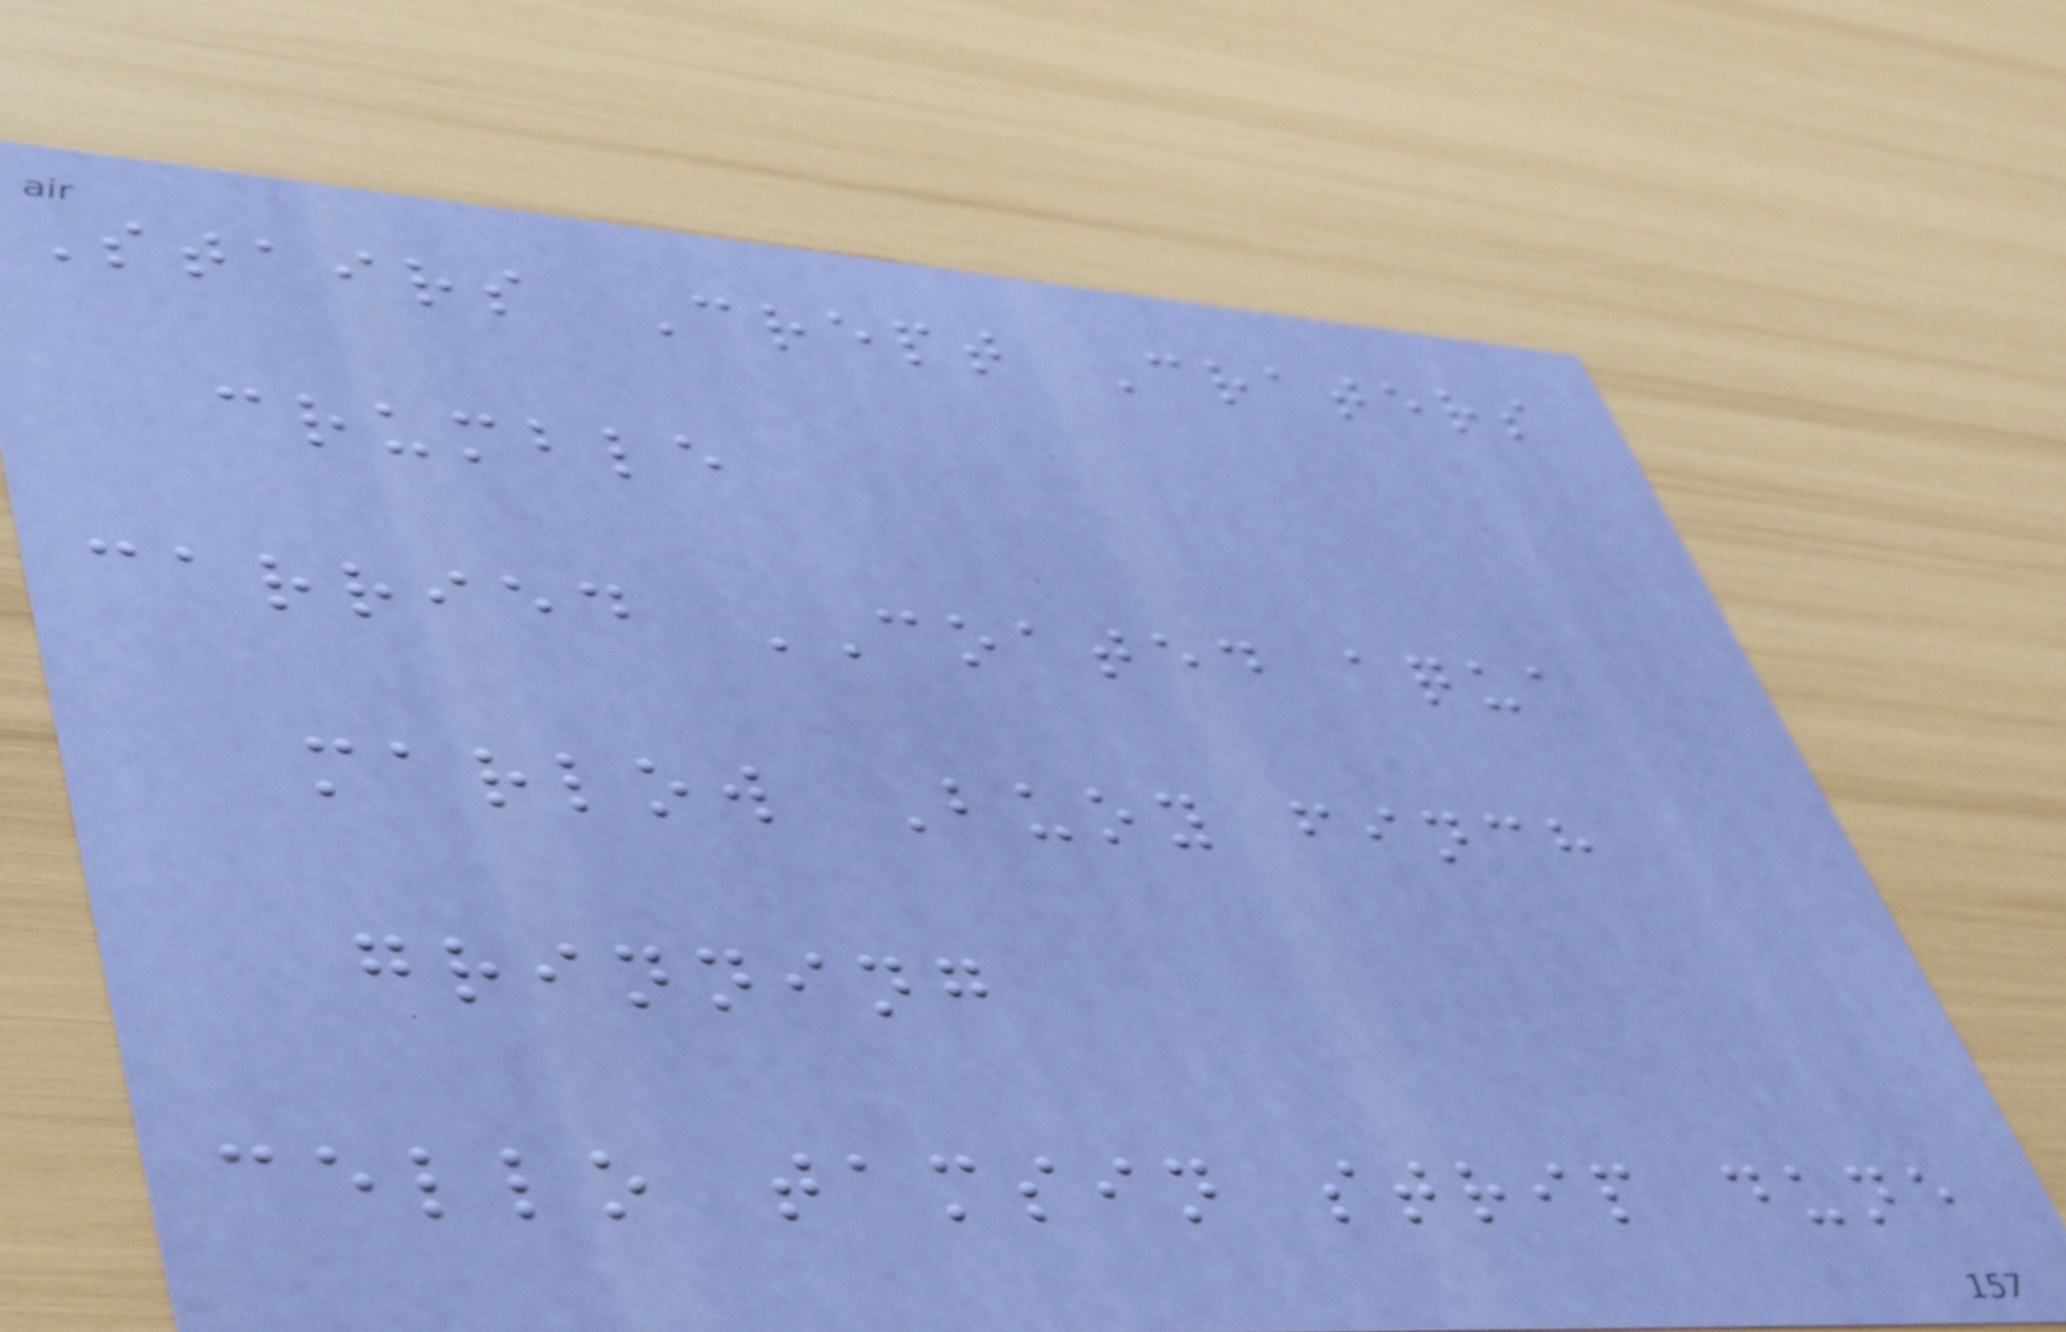Stairs Crept Craters
crumble
carried COATED aqua
marlow Buoy finch
grinning
cello tamsin strip dune
